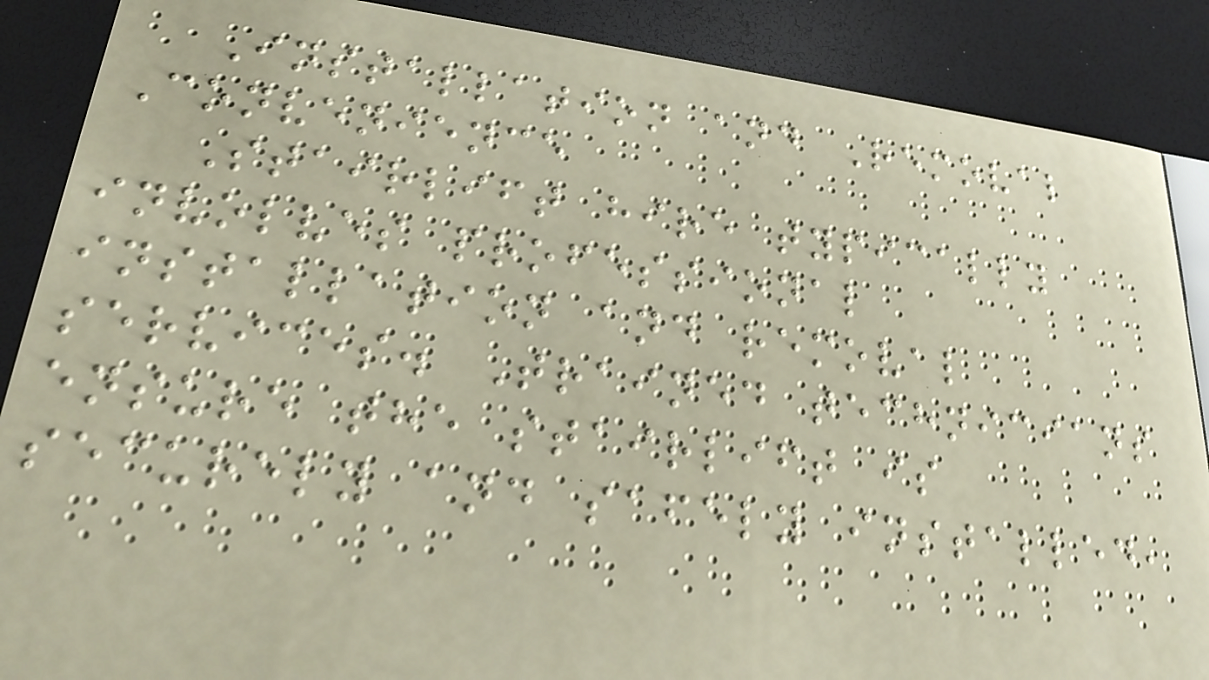Installation and Removal
Convenience
Stairlift hire typically
involves professional
installation and removal
services. Trained technicians
ensure the stairlift is
securely and safely installed,
